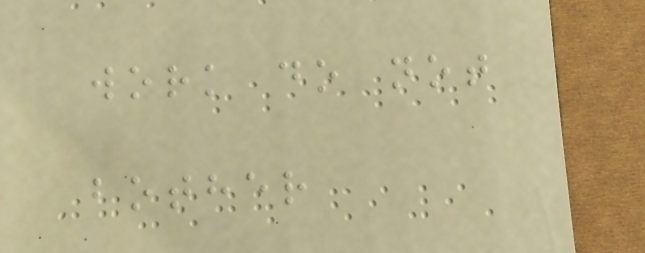work do not
bother
